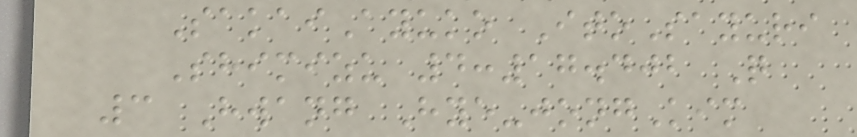SakaiAyuko ItoSayuri
Shimizu 4:17.402 Q
3 Hwang Hye-jongKim
